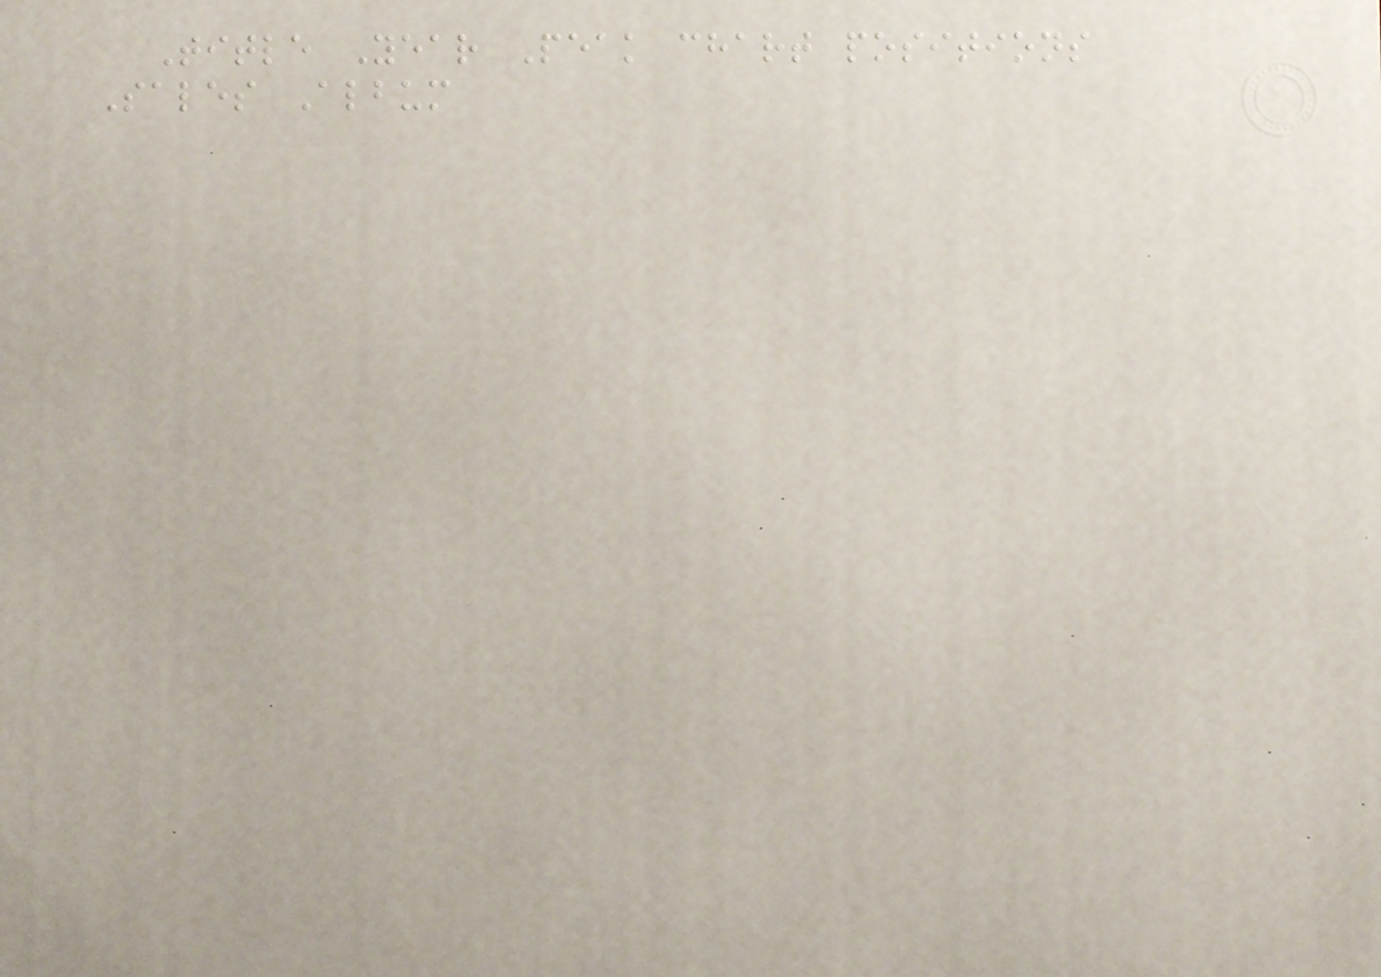Title Year Peak chart positions
Sales Album
